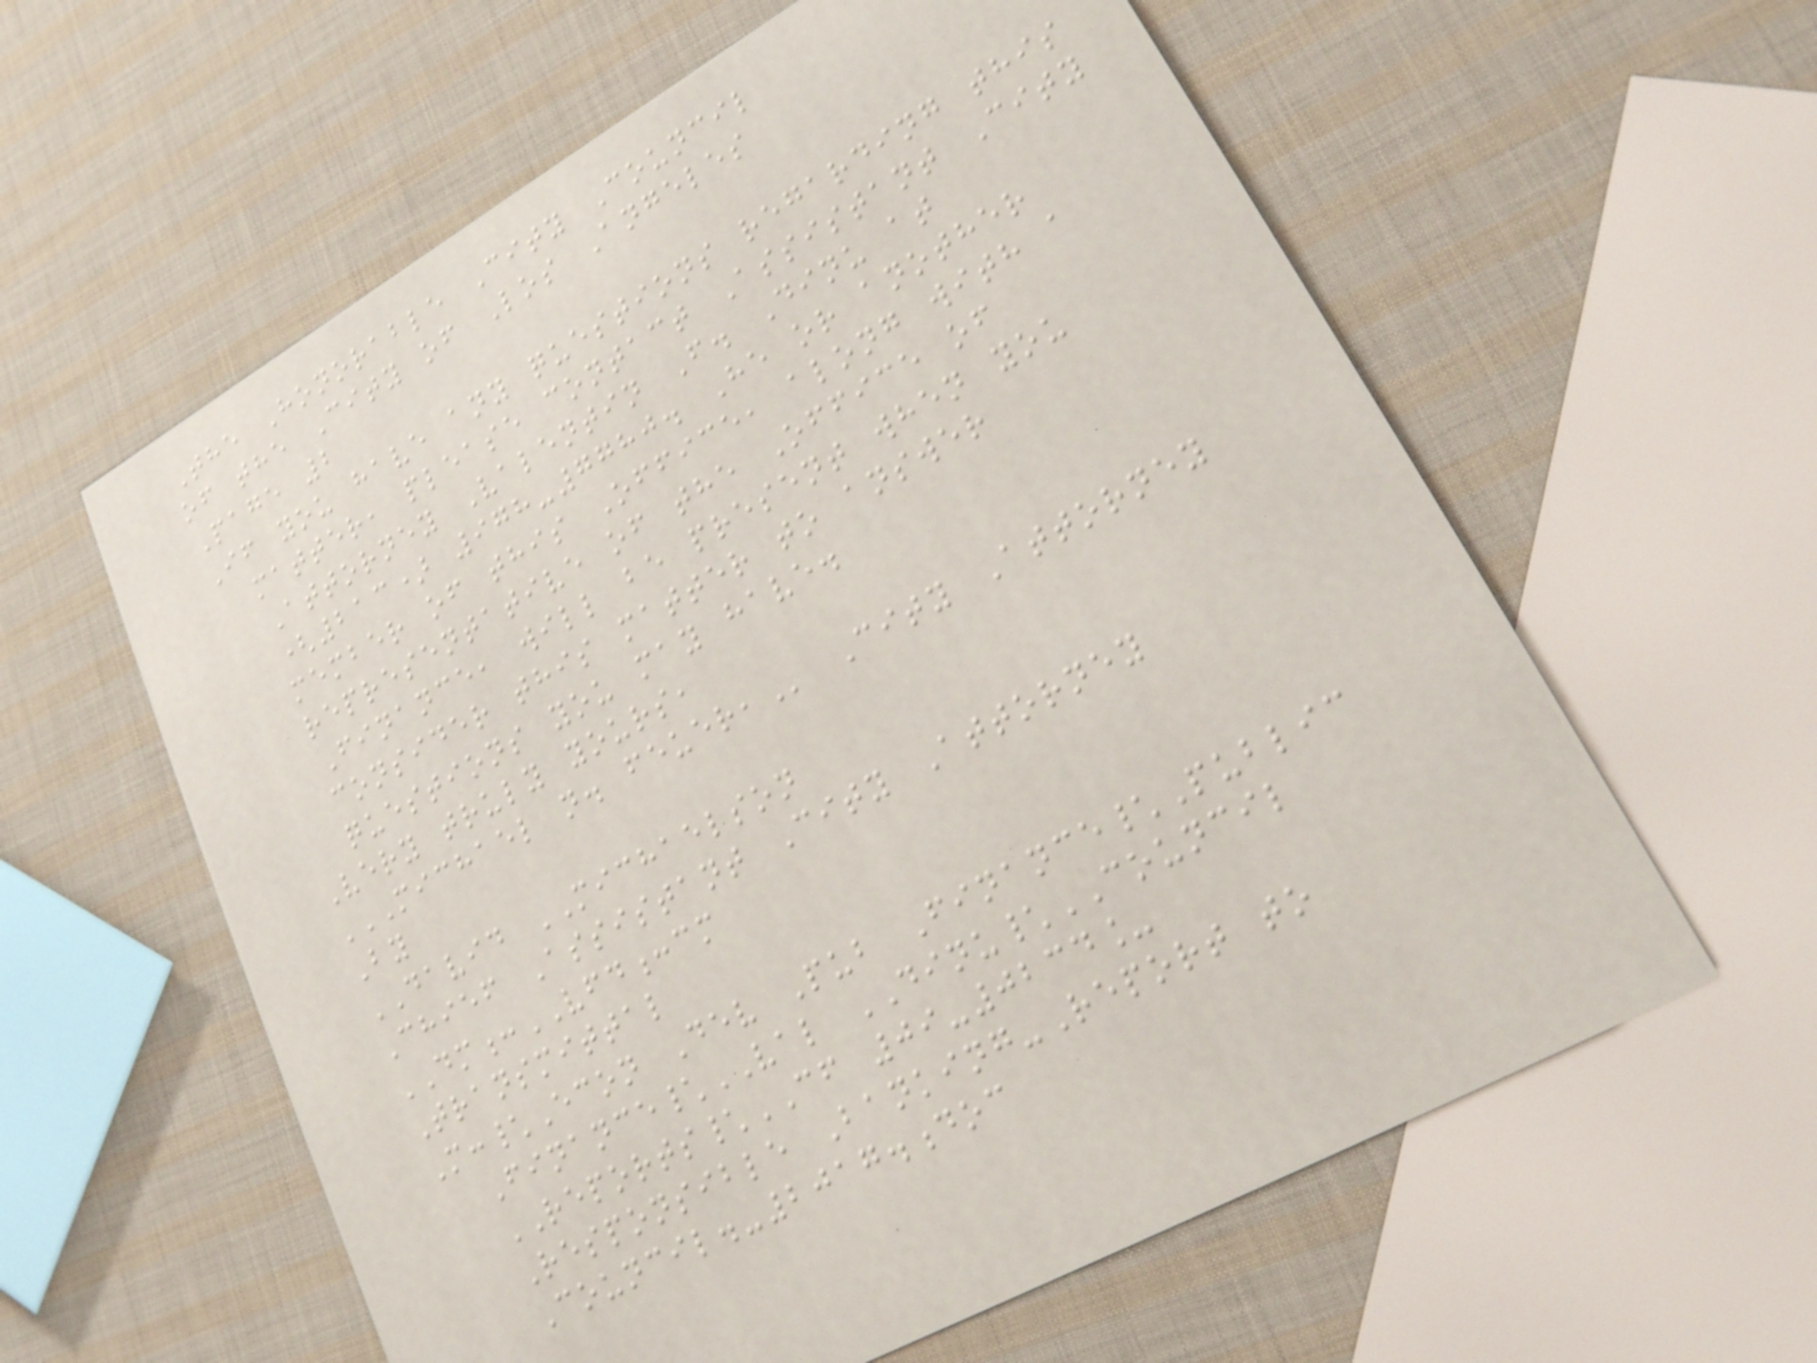The Honorable City Council
of the City of Los Angeles
Page 2
If you have any questions regarding this
matter, please contact Assistant City
Attorney Valentin F. Dinu at
(213) 978-7780. He or another
member of this Office, along with a
representative of the Office of
Finance, will be present when you
consider this matter to answer
questions you may have.
Very truly yours,
MICHAEL N. FEUER, City Attorney
By
DAVID MICHAELSON
Chief Assistant City Attorney
DM:VFD:cm
Transmittal
M:\Econ Dev Pub Finance\Public
Finance\VAL DINU\COUNCIL
REPORTS\CF 09-0234_
Responsible Banking-Report to
Council.-2017.doc
